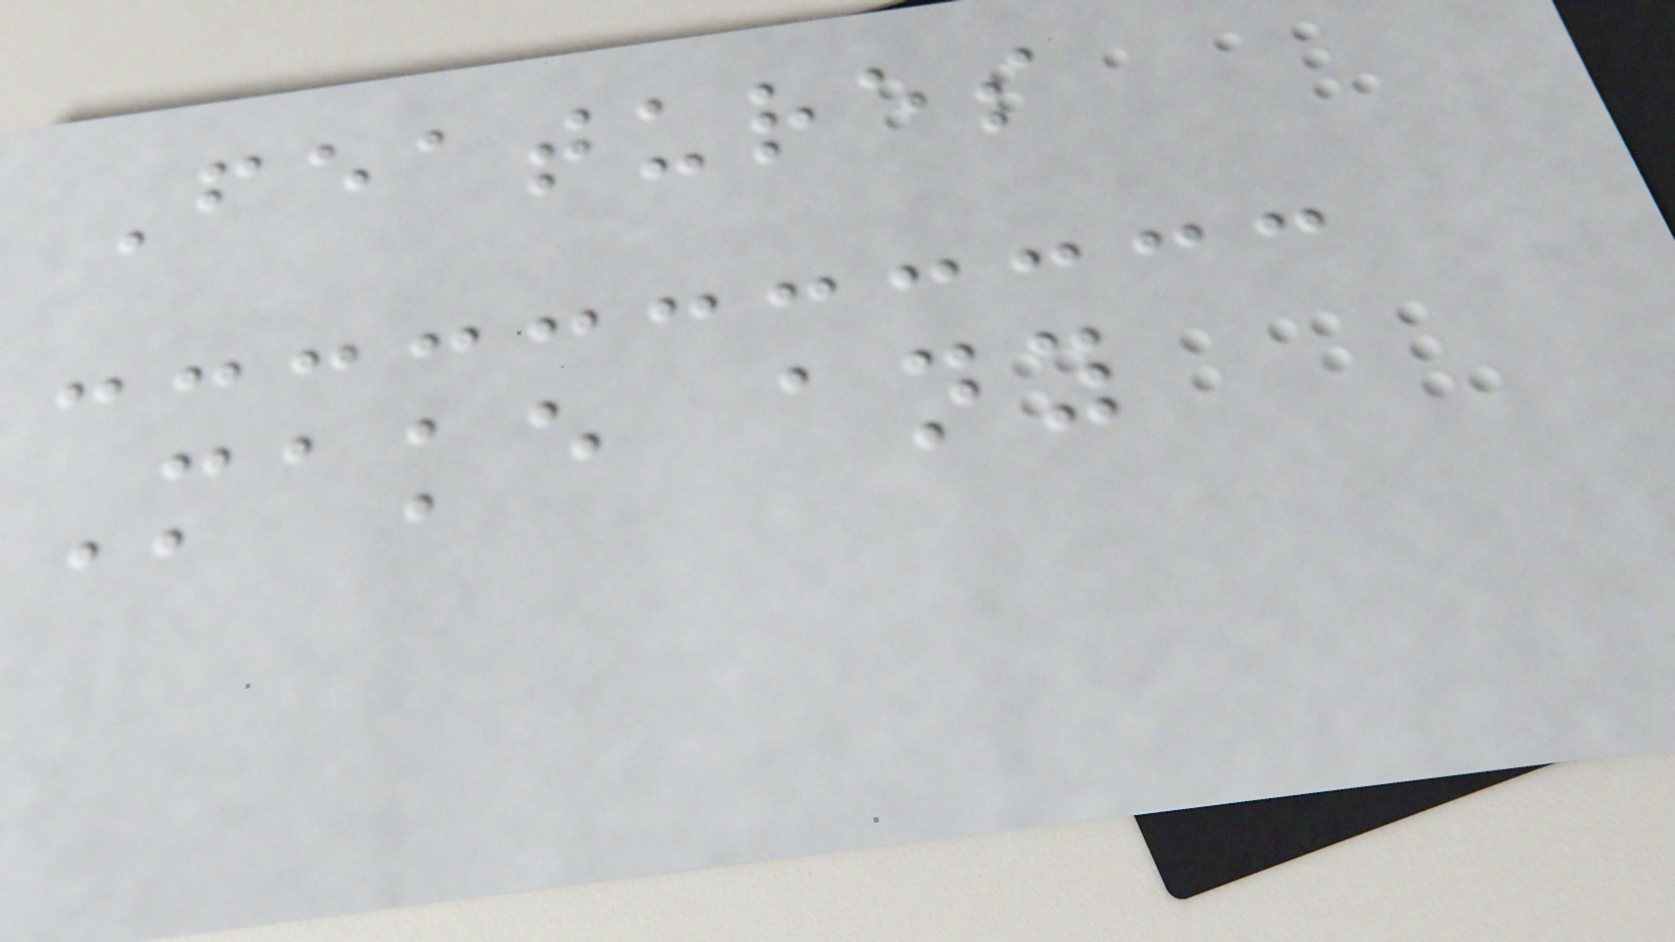Features
Make any
